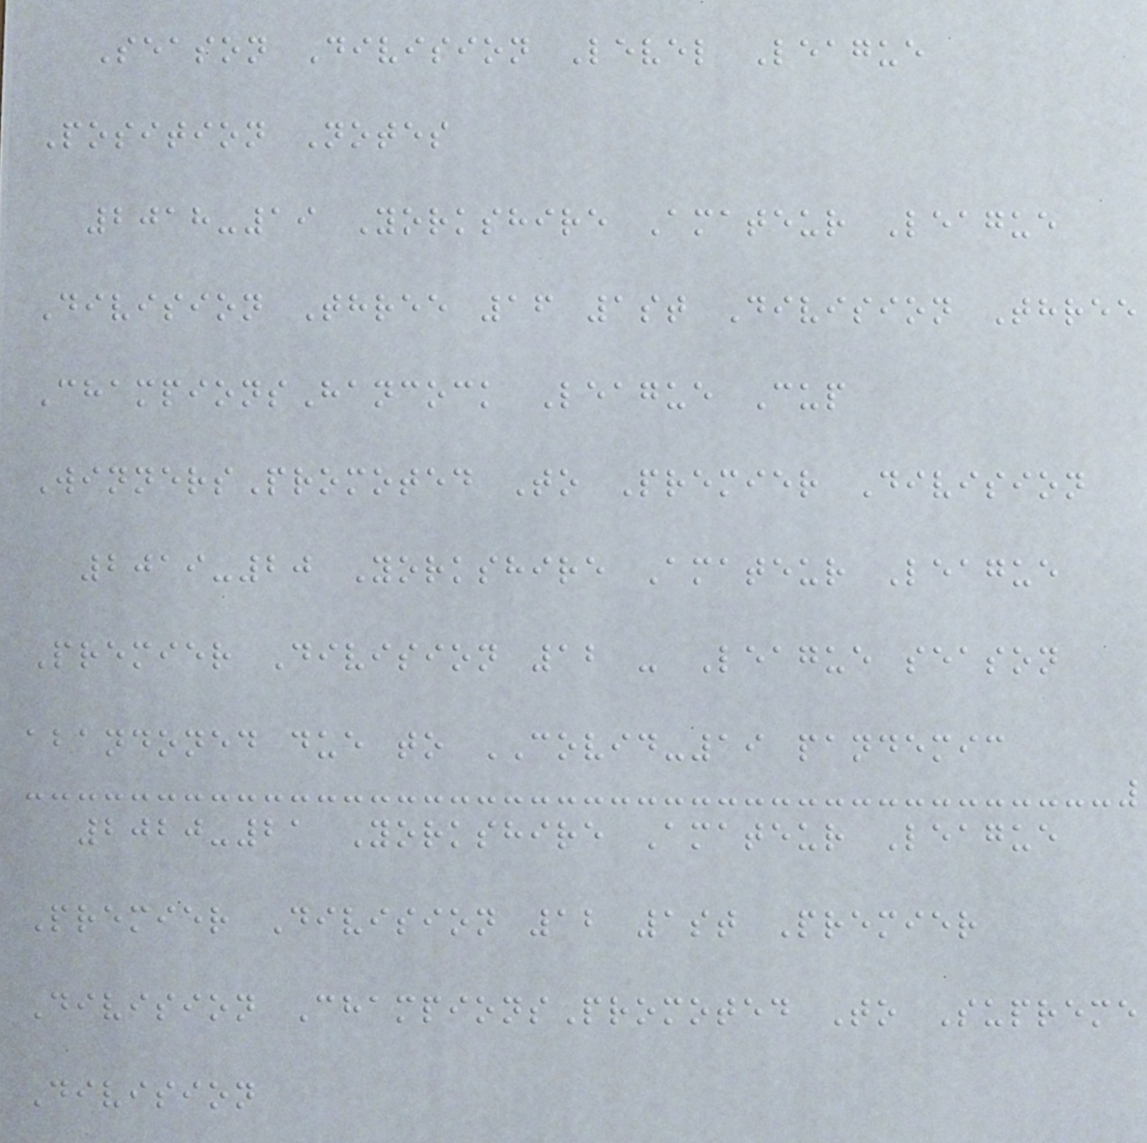Season Division Level League
Position Notes
2018-19 Yorkshire Amateur League
Division Three 16 1st Division Three
ChampionsHancock League Cup
WinnersPromoted To Premier Division
2019-20 Yorkshire Amateur League
Premier Division 12 - League season
abandoned due to COVID-19 pandemic
2020-21 Yorkshire Amateur League
Premier Division 12 1st Premier
Division ChampionsPromoted To Supreme
Division
